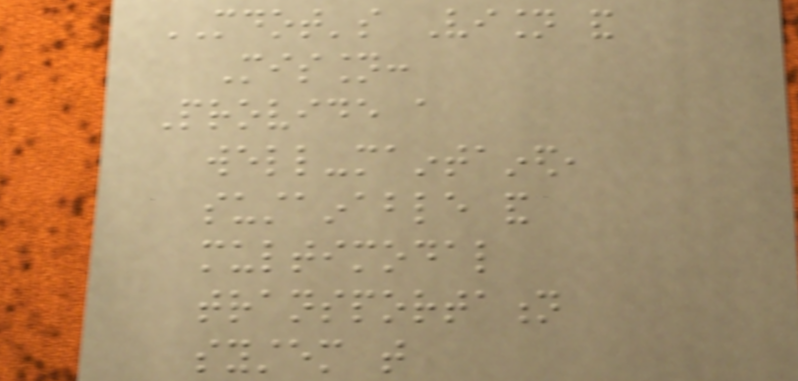MDOT's Vision and
Mission:
Provide a
well-maintained,
sustainable and
multimodal
transportation
system that
